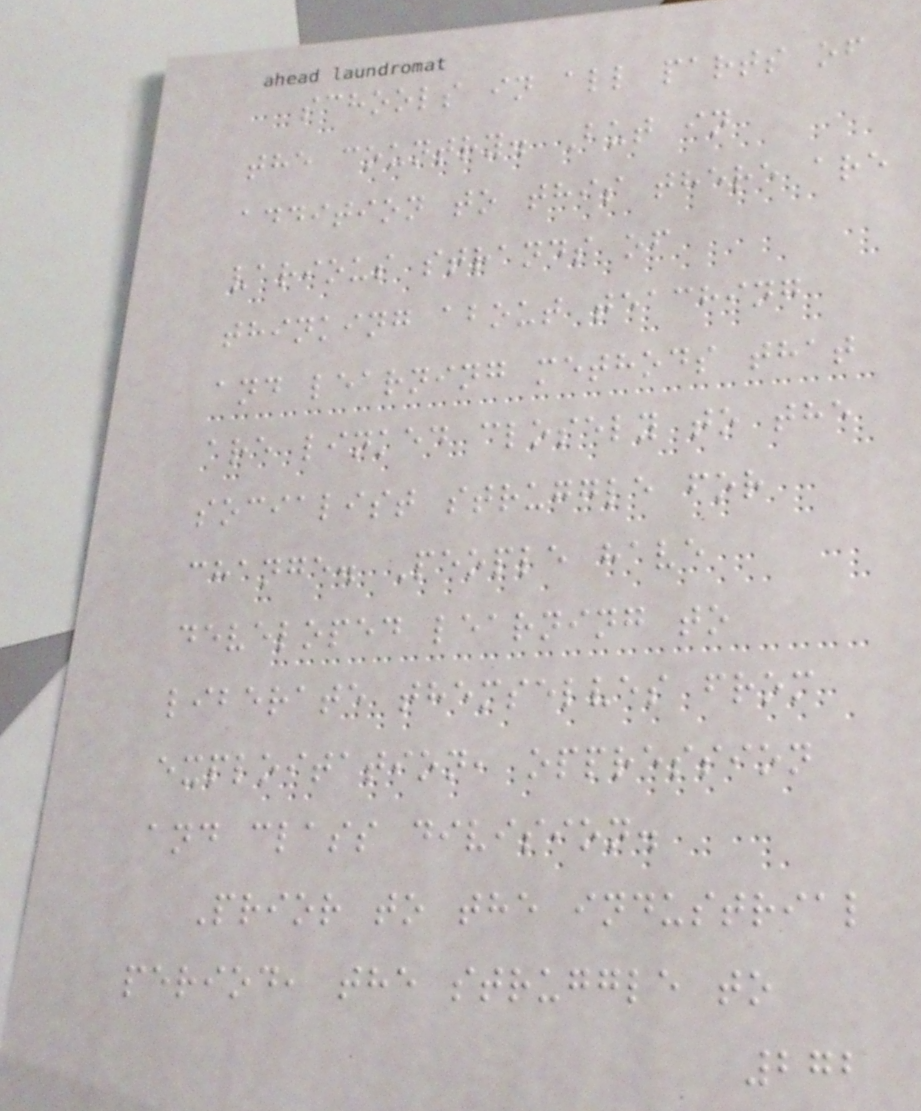schools in all parts of
the country. But in
addition to this there are
various strands of
thinking about teaching
and learning methods that
are linked closely to the
socialist struggle for
change. People have
developed learning to
liberate themselves from
exploitation, oppression
and class division.
Prior to the industrial
period, the struggle to
272
